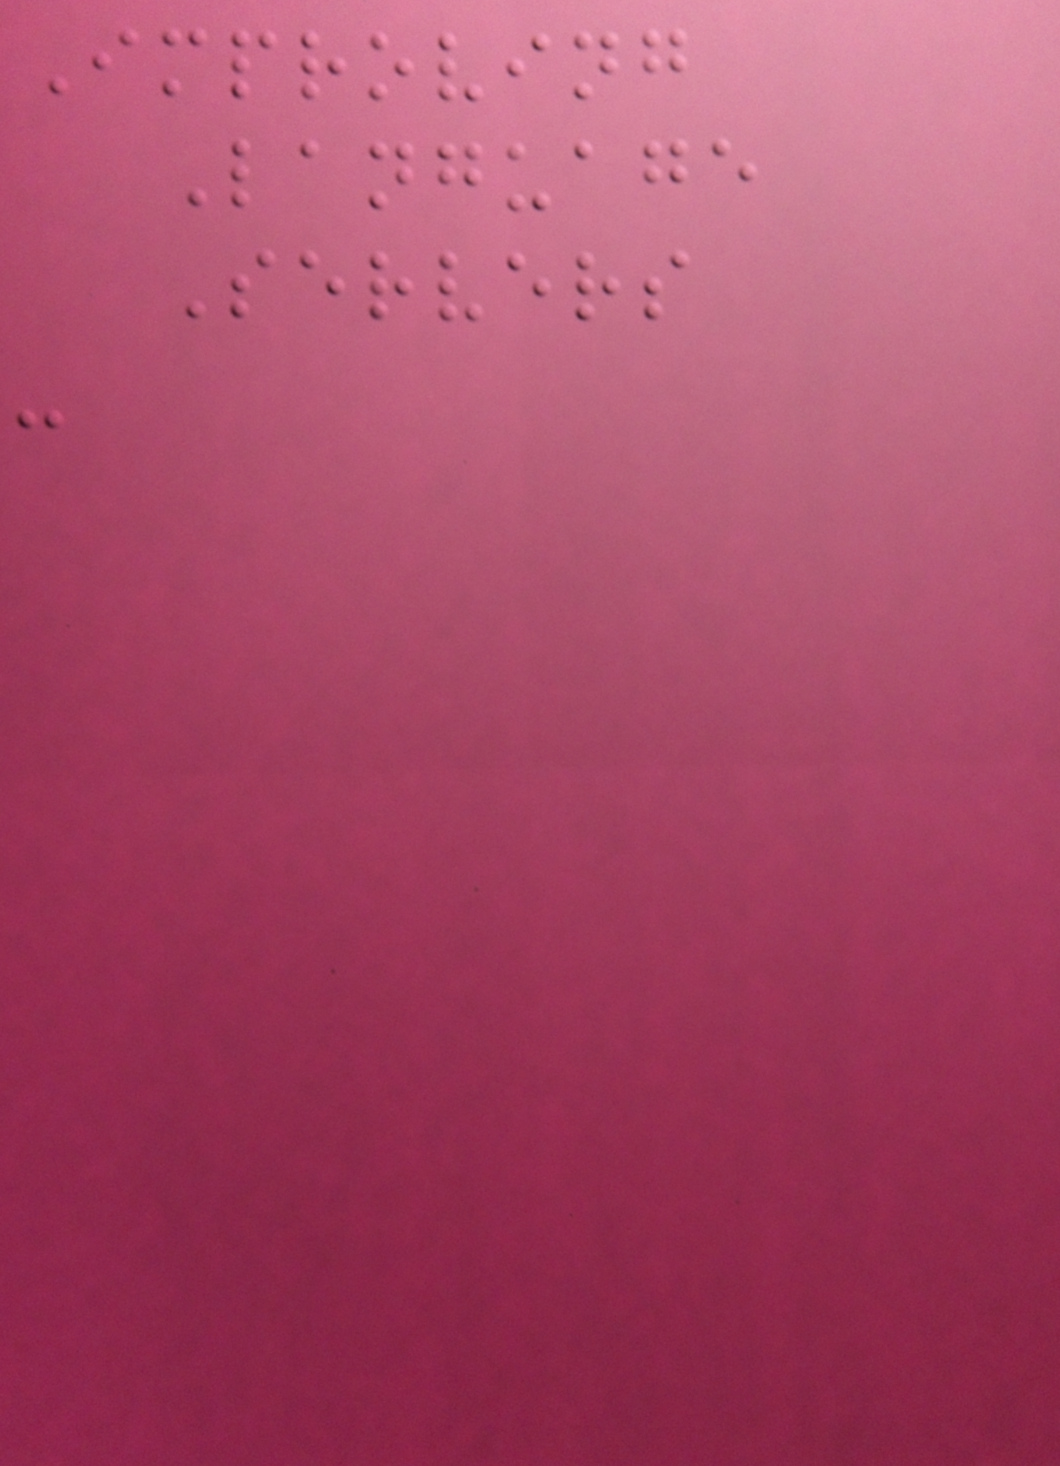Improving
Language
Servers
-
